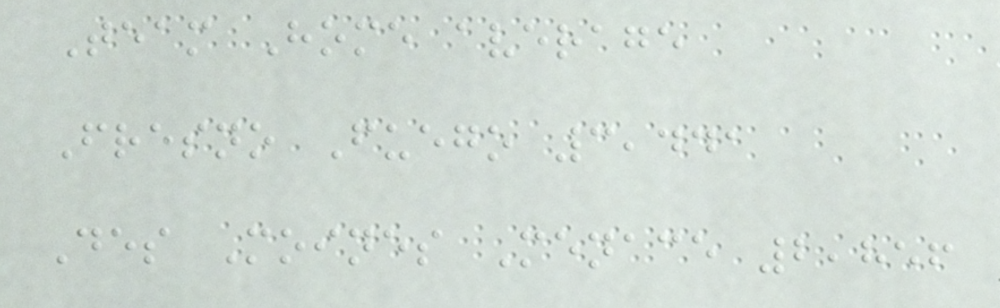Team Home average
Fresno Fuego 3,441
Des Moines Menace 2,856
